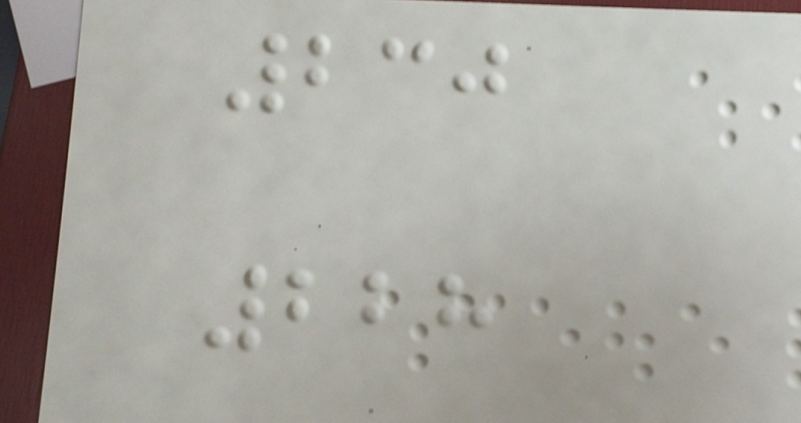230
228
